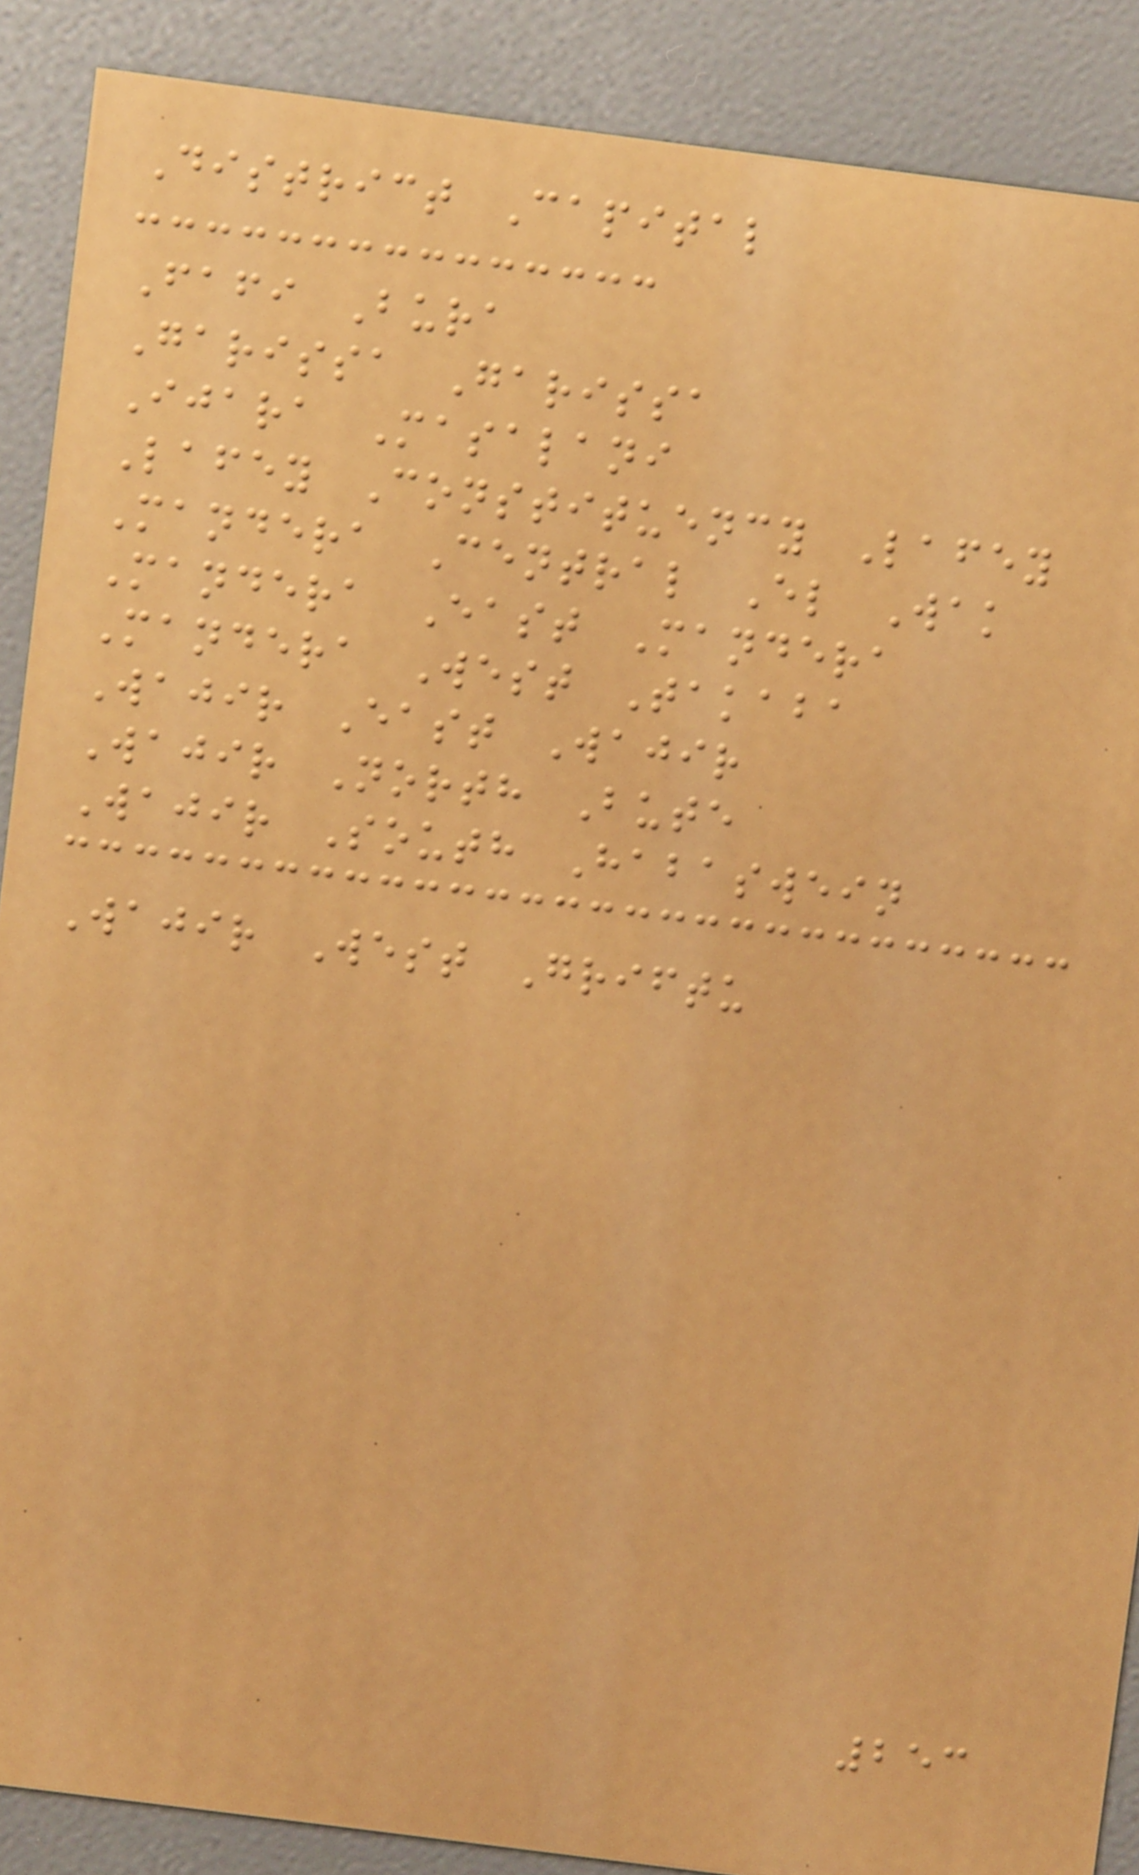District Capital
Fafi Bura
Garissa Garissa
Ijara Masalani
Lafey Constituency Lafey
Mandera Central El Wak
Mandera East Mandera
Mandera West Takaba
Wajir East Wajir
Wajir North Bute
Wajir South Habaswein
Wajir West Griftu
253
